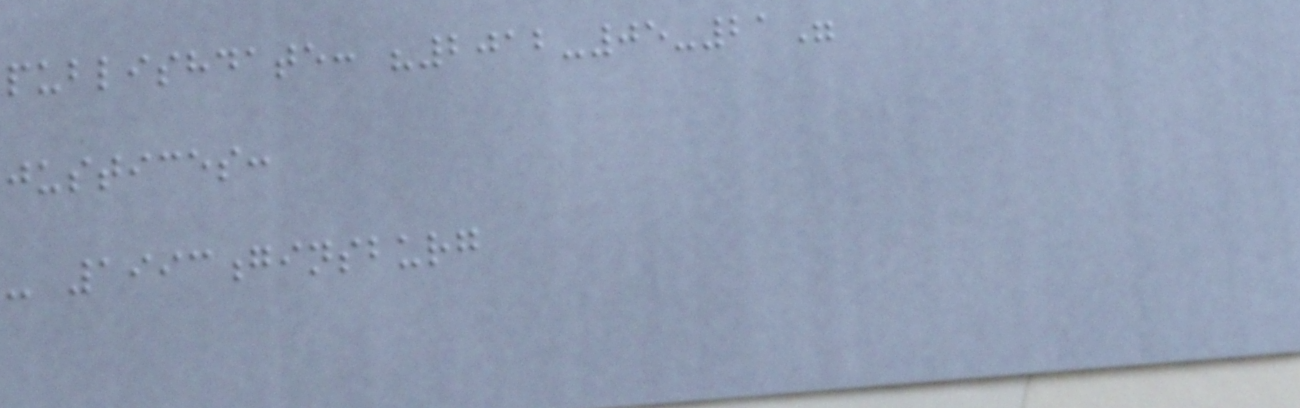publishdate: "2012-05-21"
justices:
- 1993ginsburg
